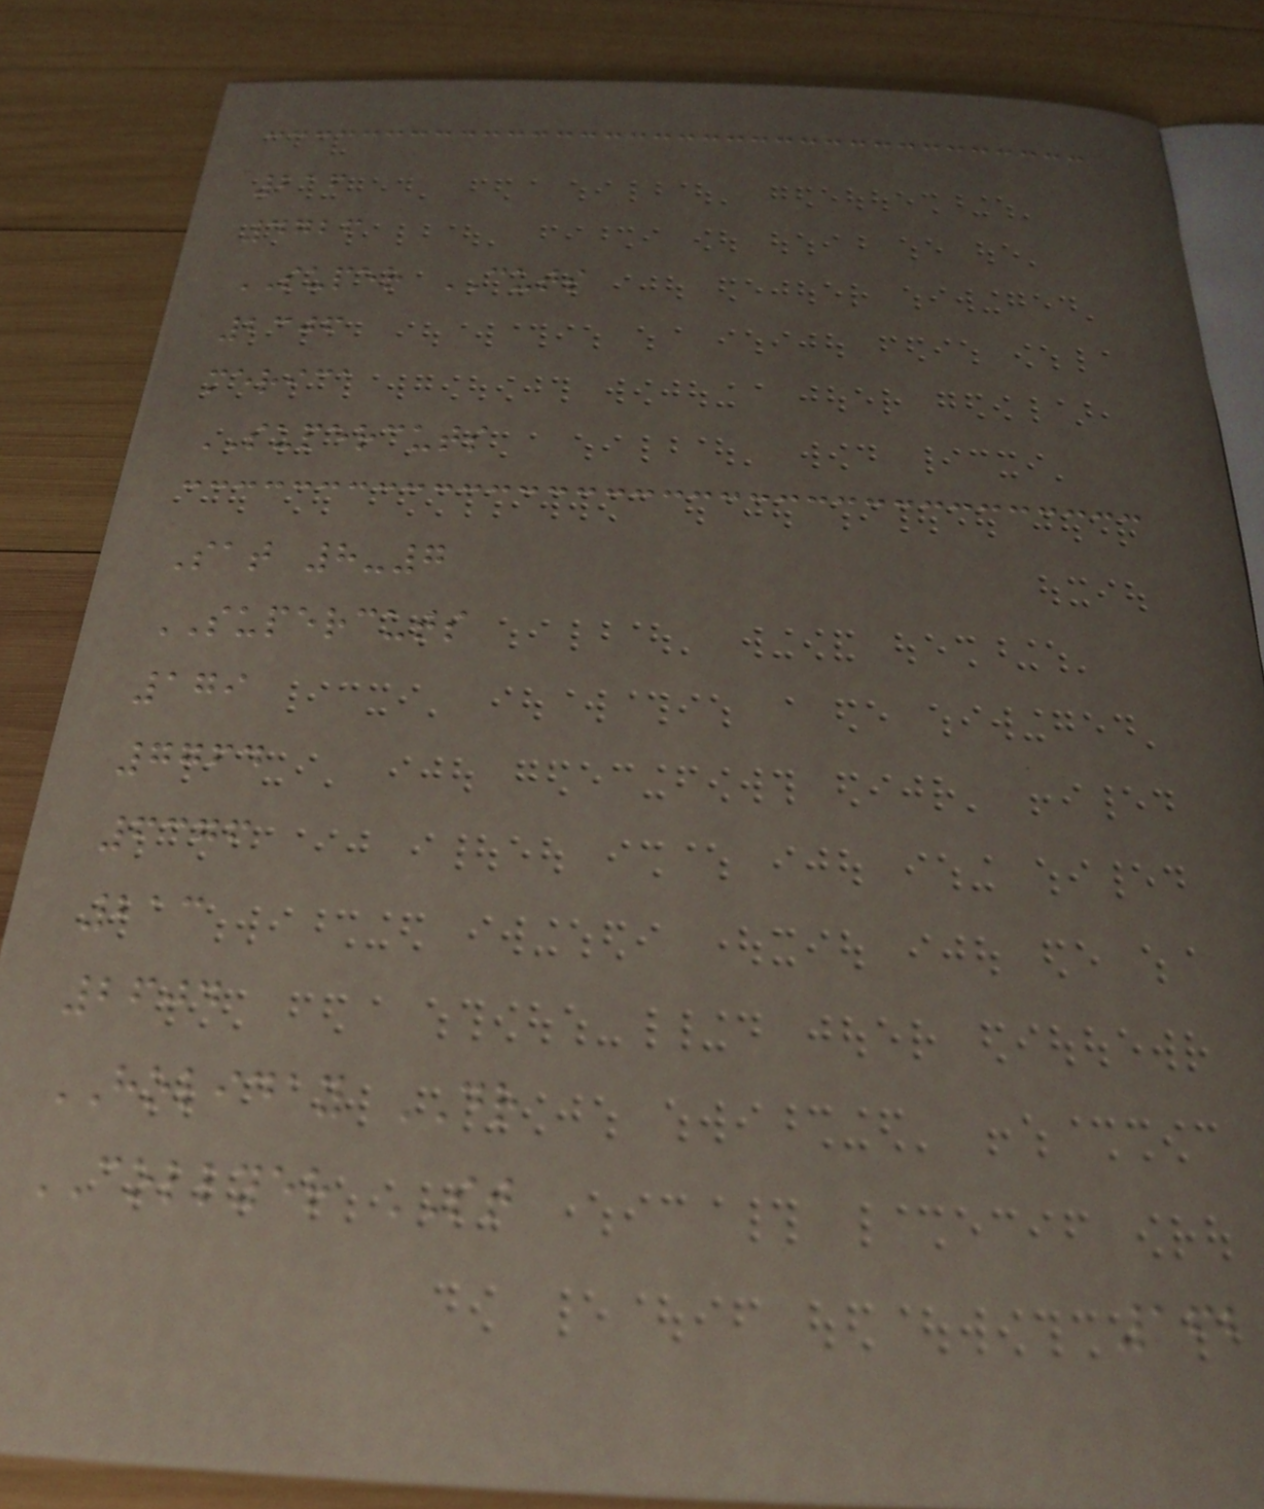216
4726
SUPER CUTS
2306
merica
SUPERCUTS
Sat 8-7
SUPERCUTS
179
7764
6376
213
2604
HOLIDAY DR
COLLYER ST
162
